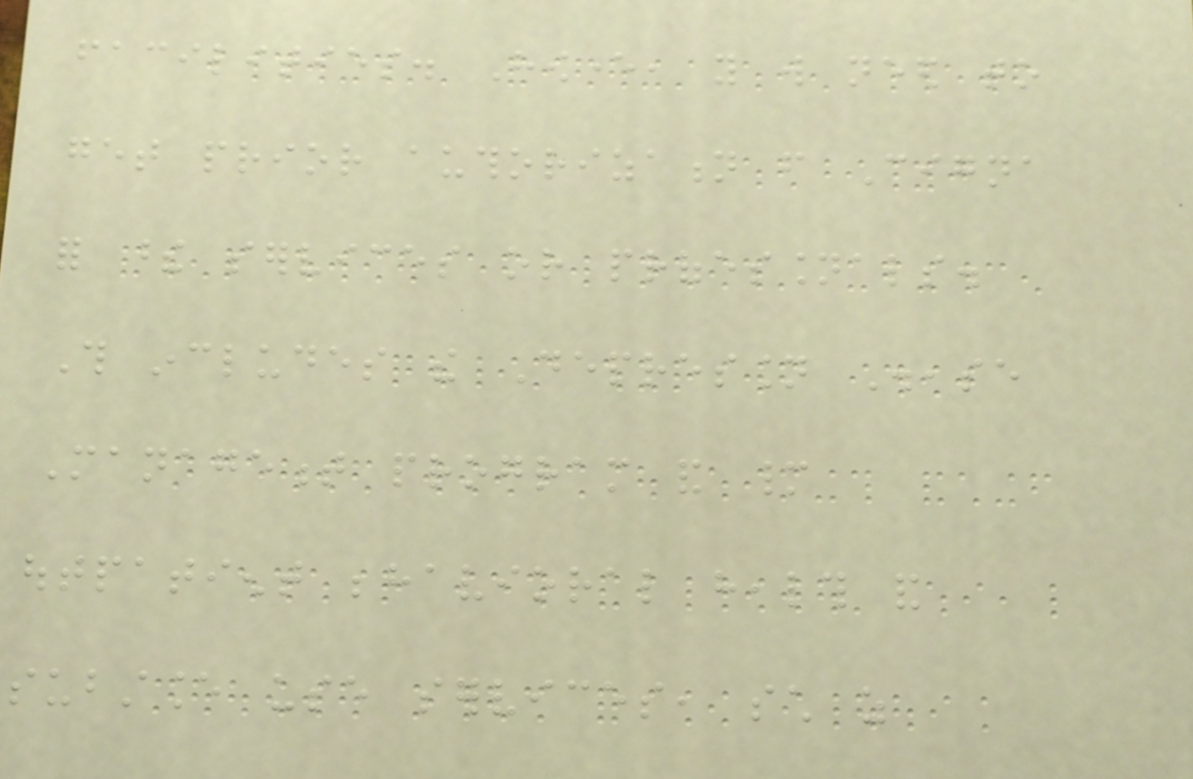facilities. However, you will need to
get prior authorization from Cigna
for these services or professionals.
This includes the Depression Disease
Management program and many
outpatient behavioral health and
substance use services, such as
